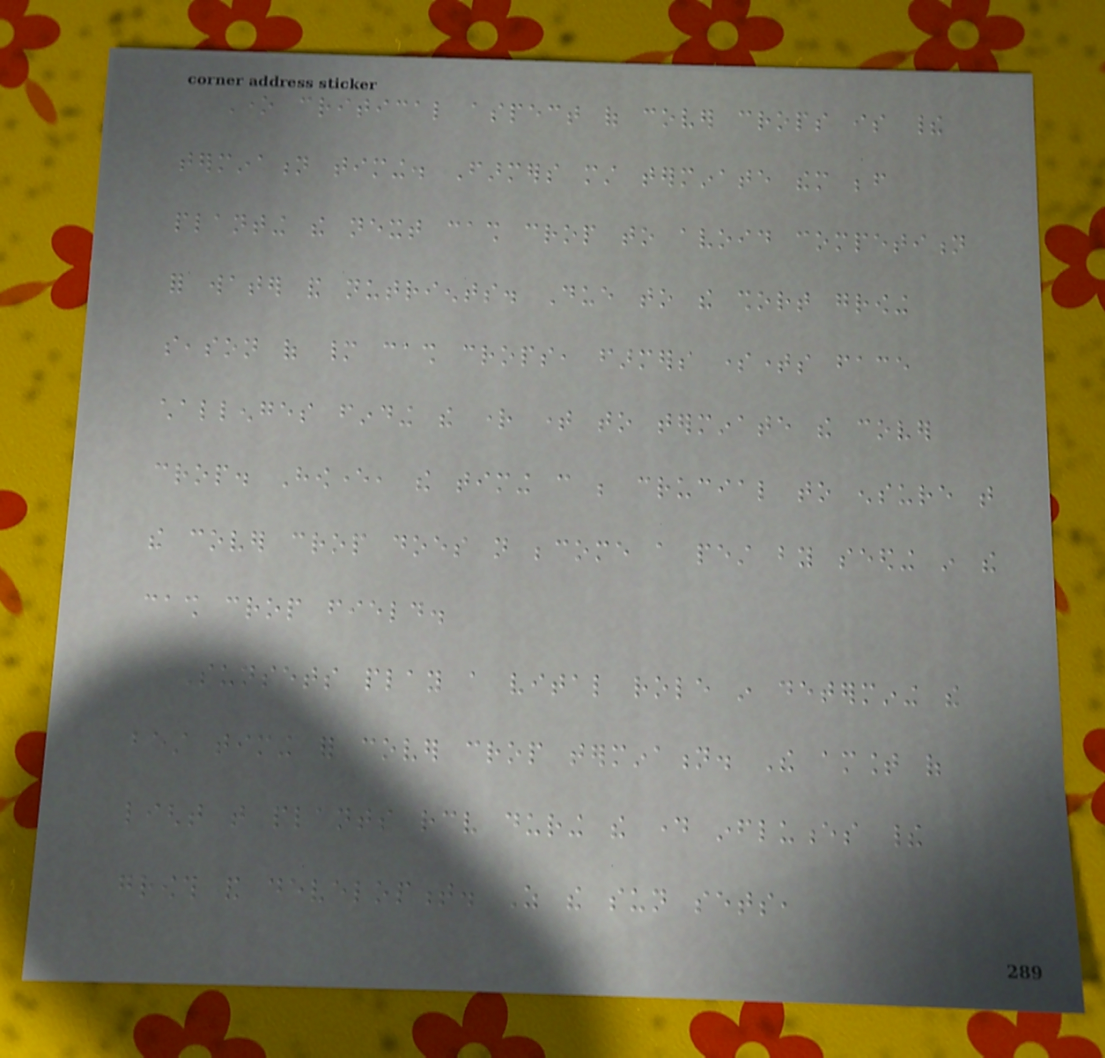One critical aspect of cover crops is their
termination timing. Farmers must terminate them before
planting the next cash crop to avoid competition
for water and nutrients. Due to the short growing
season of many cash crops, farmers sometimes face
challenges finding the right time to terminate the cover
crop. However, the timing can be crucial to ensure that
the cover crop does not become a pest by seeding in the
cash crop field.
Sunsets play a vital role in determining the
best timing for cover crop termination. The amount of
light that plants receive during the day influences their
growth and development. As the sun sets,
